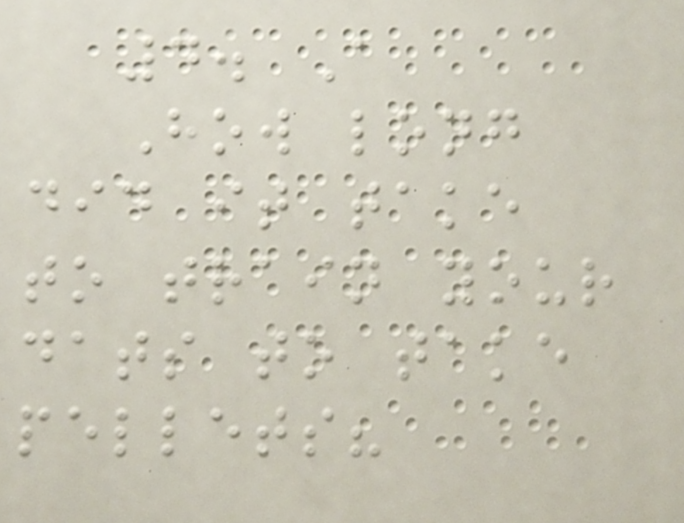4. A
How long
did it take
to train your
dats to take
pellets?
